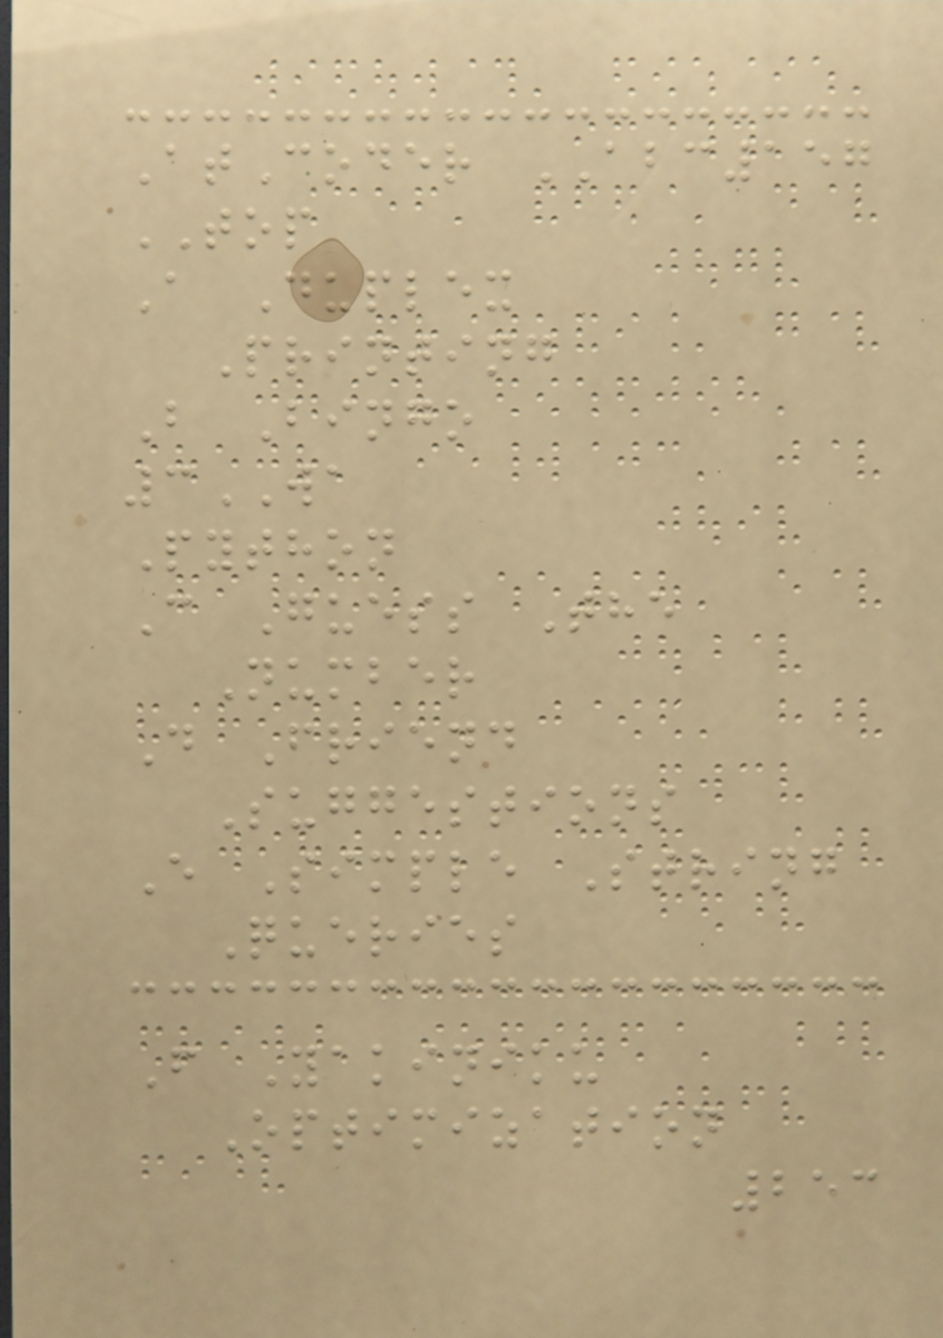AtCoder ABC157
TOP
A Duplex
Printing
B Bingo
3WA
Python
C Guess The
Number
D Friend
Suggestions
E Simple String
Queries
F Yakiniku
Optimization
253
